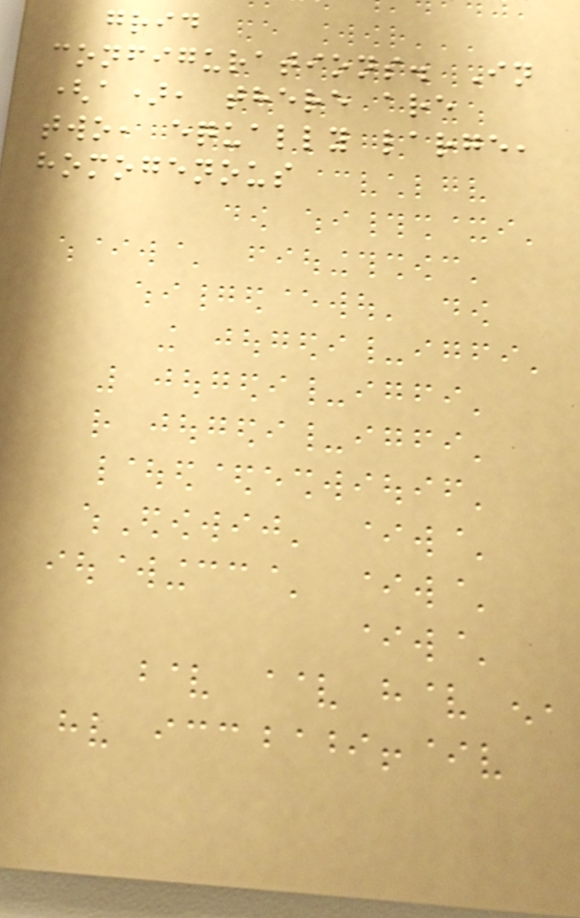grid
configurations. In
(a), there are
two, equally large,
homogenous
